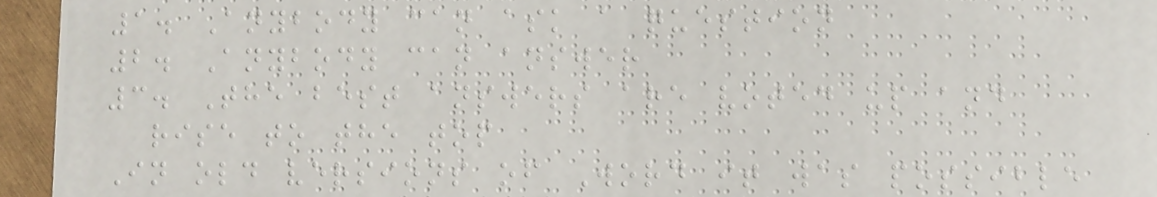1. Anybody can ask a question
2. Anybody can answer
3. The best answers are voted up and
rise to the top
In old versions of Word it was possible
